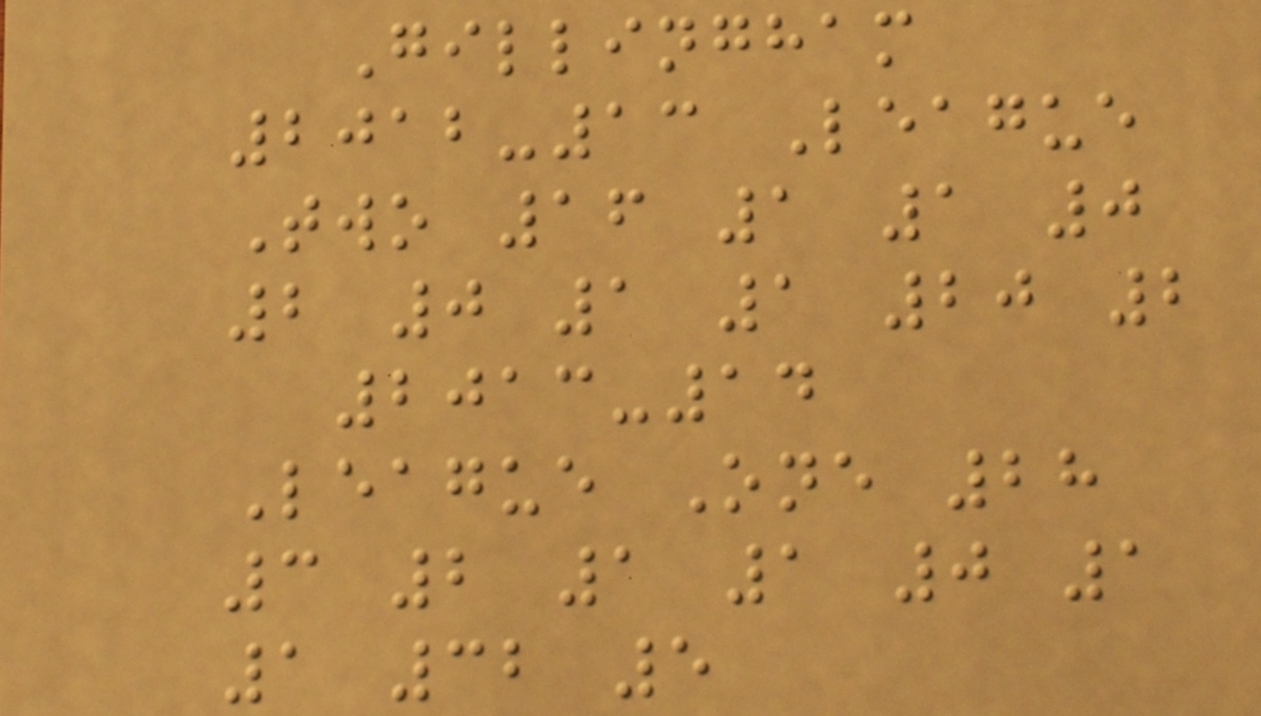Gillingham
2012-13 League
Two 16 1 1 0
2 0 1 1 20 2
2013-14
League One 28
3 2 1 1 0 1
1 32 5
